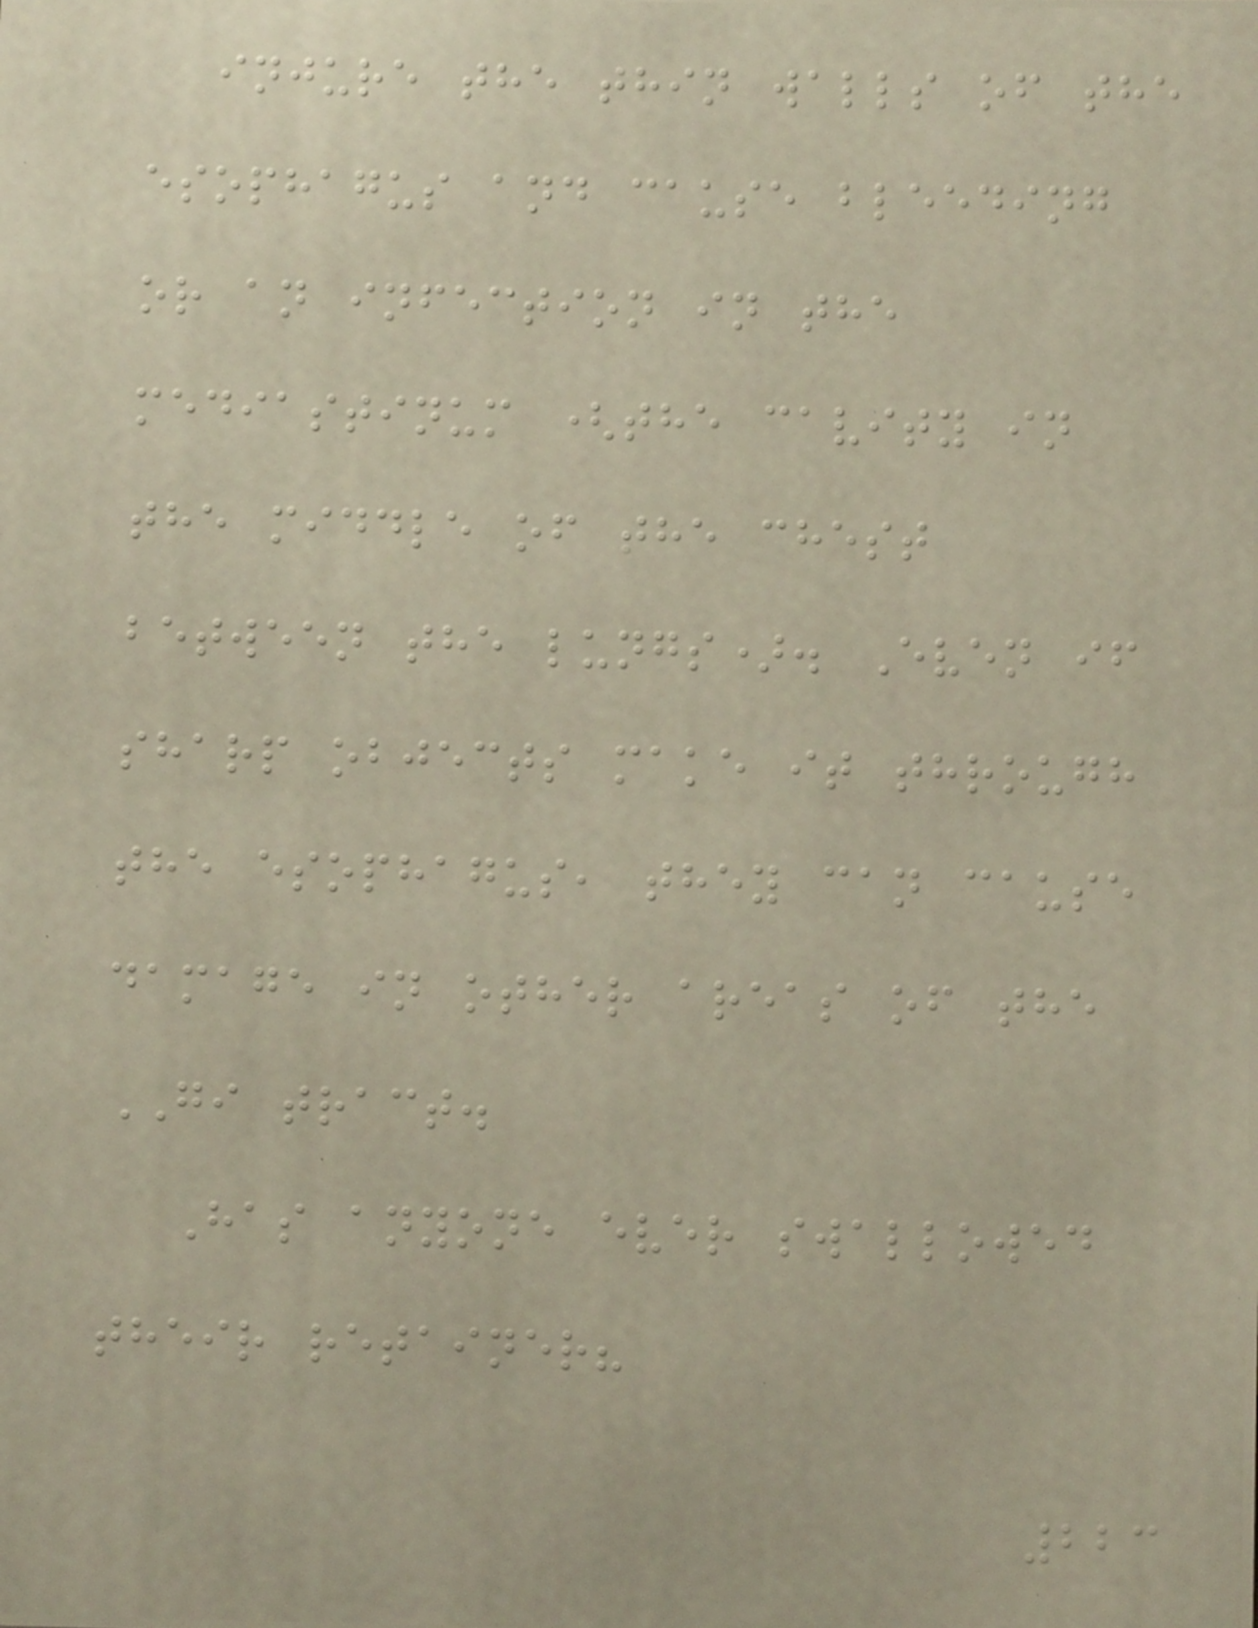injure the thin walls of the
esophagus and cause bleeding
or an infection in the
mediastinum (the cavity in
the middle of the chest
between the lungs). Even if
sharp objects make it through
the esophagus, they can cause
damage in other areas of the
GI tract.
Has anyone ever swallowed
their retainer?
223
